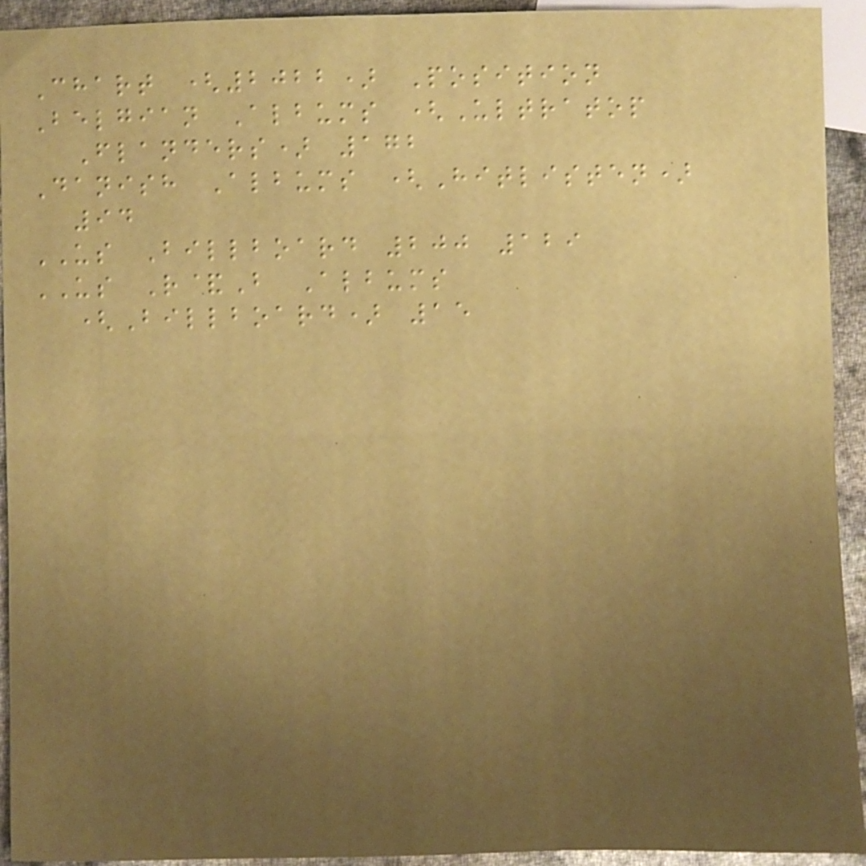Chart (2022) Position
Belgian Albums (Ultratop
Flanders) 172
Danish Albums (Hitlisten)
94
US Billboard 200 129
US R&B Albums
(Billboard) 15
